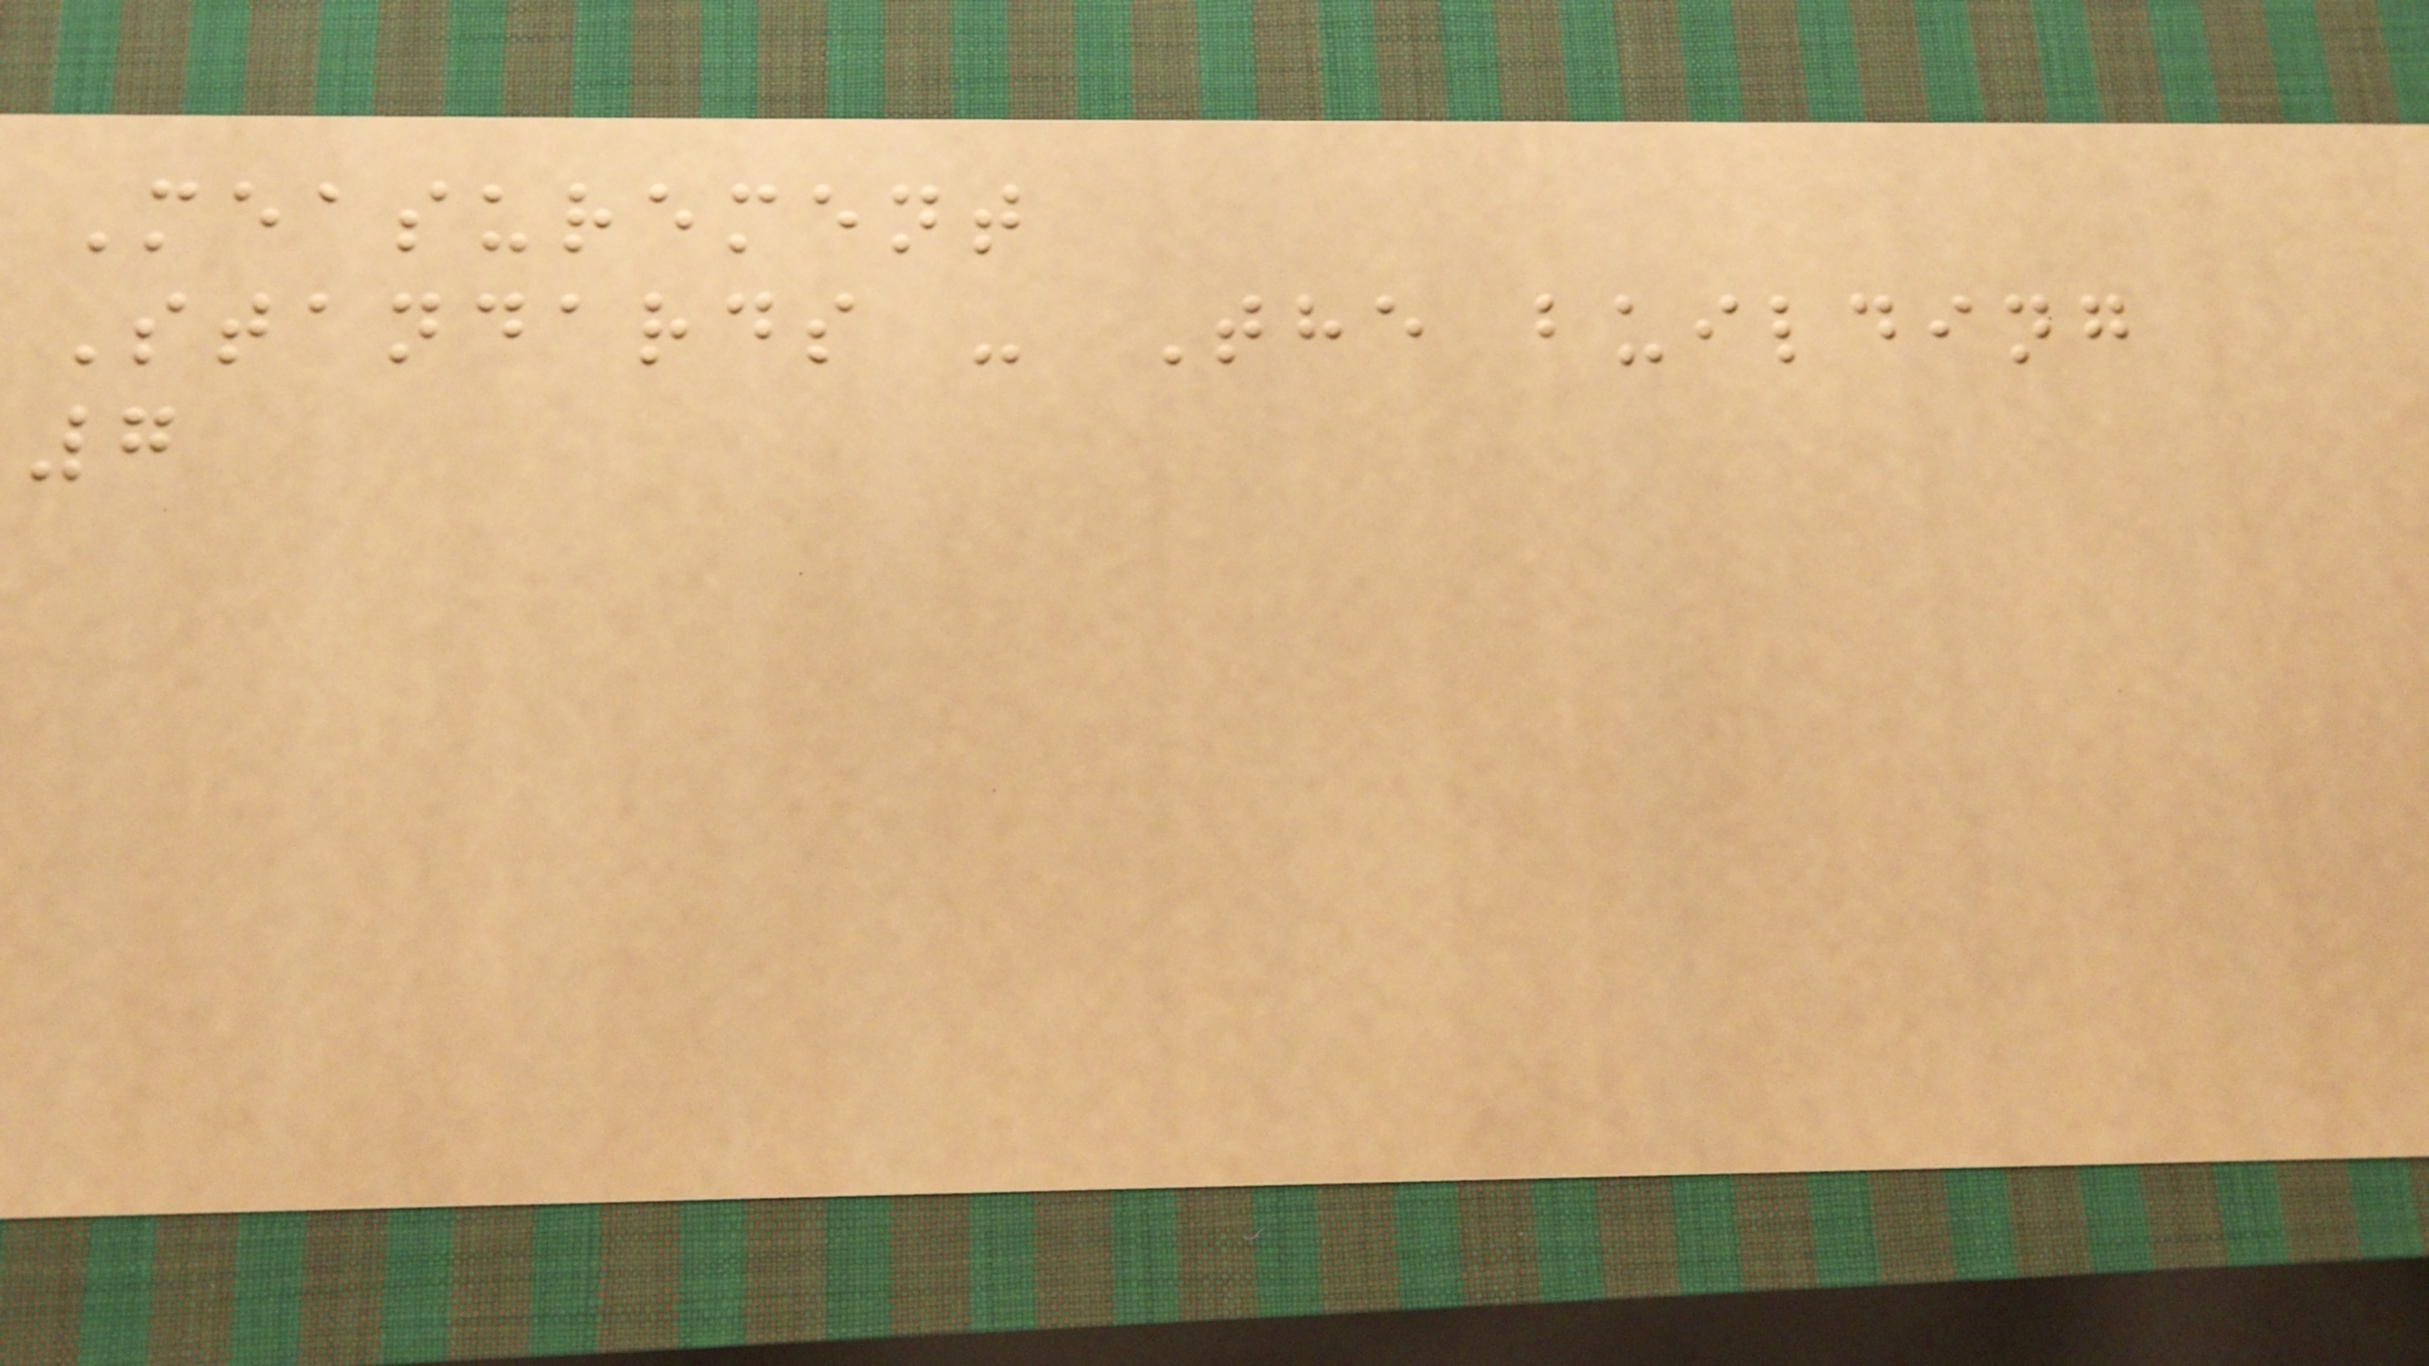Measurement
Standards - The building
7
